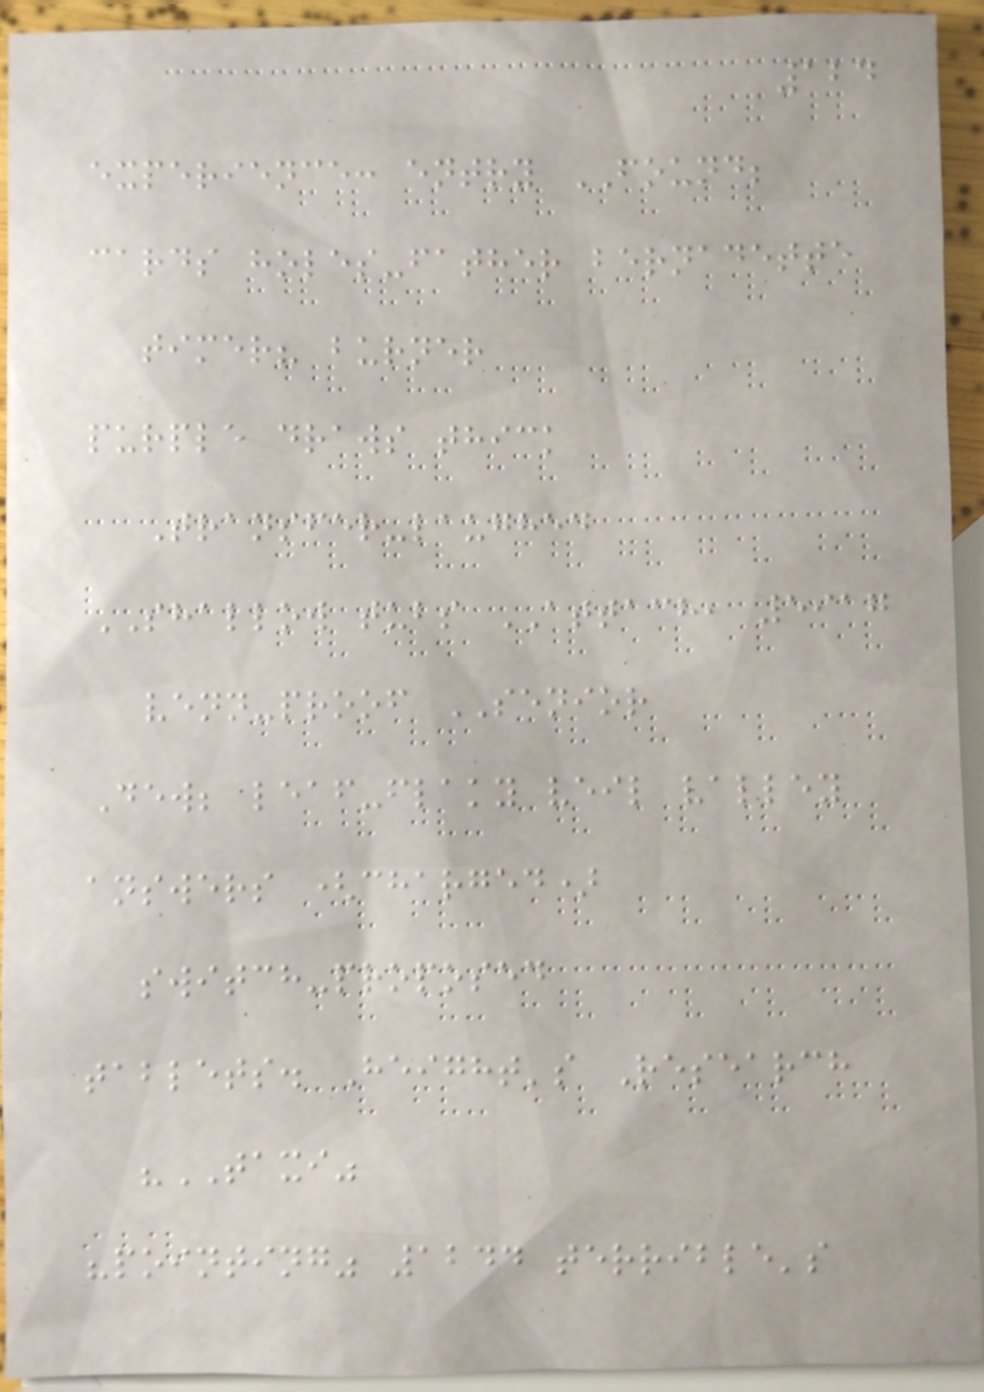124
experience: entry FOUND;
cards holes-father bernadette
timer? burner
purple draws thick
Transfer-laughed
SHALLOW tubs ATTACH, 5917
venn-proof SENIOR
Dew; leaf-flaky veil valley
answers (charged)
switch-proposed
tablets. Height's Research
"TAXI"
"pointing" 1244 terrible's
